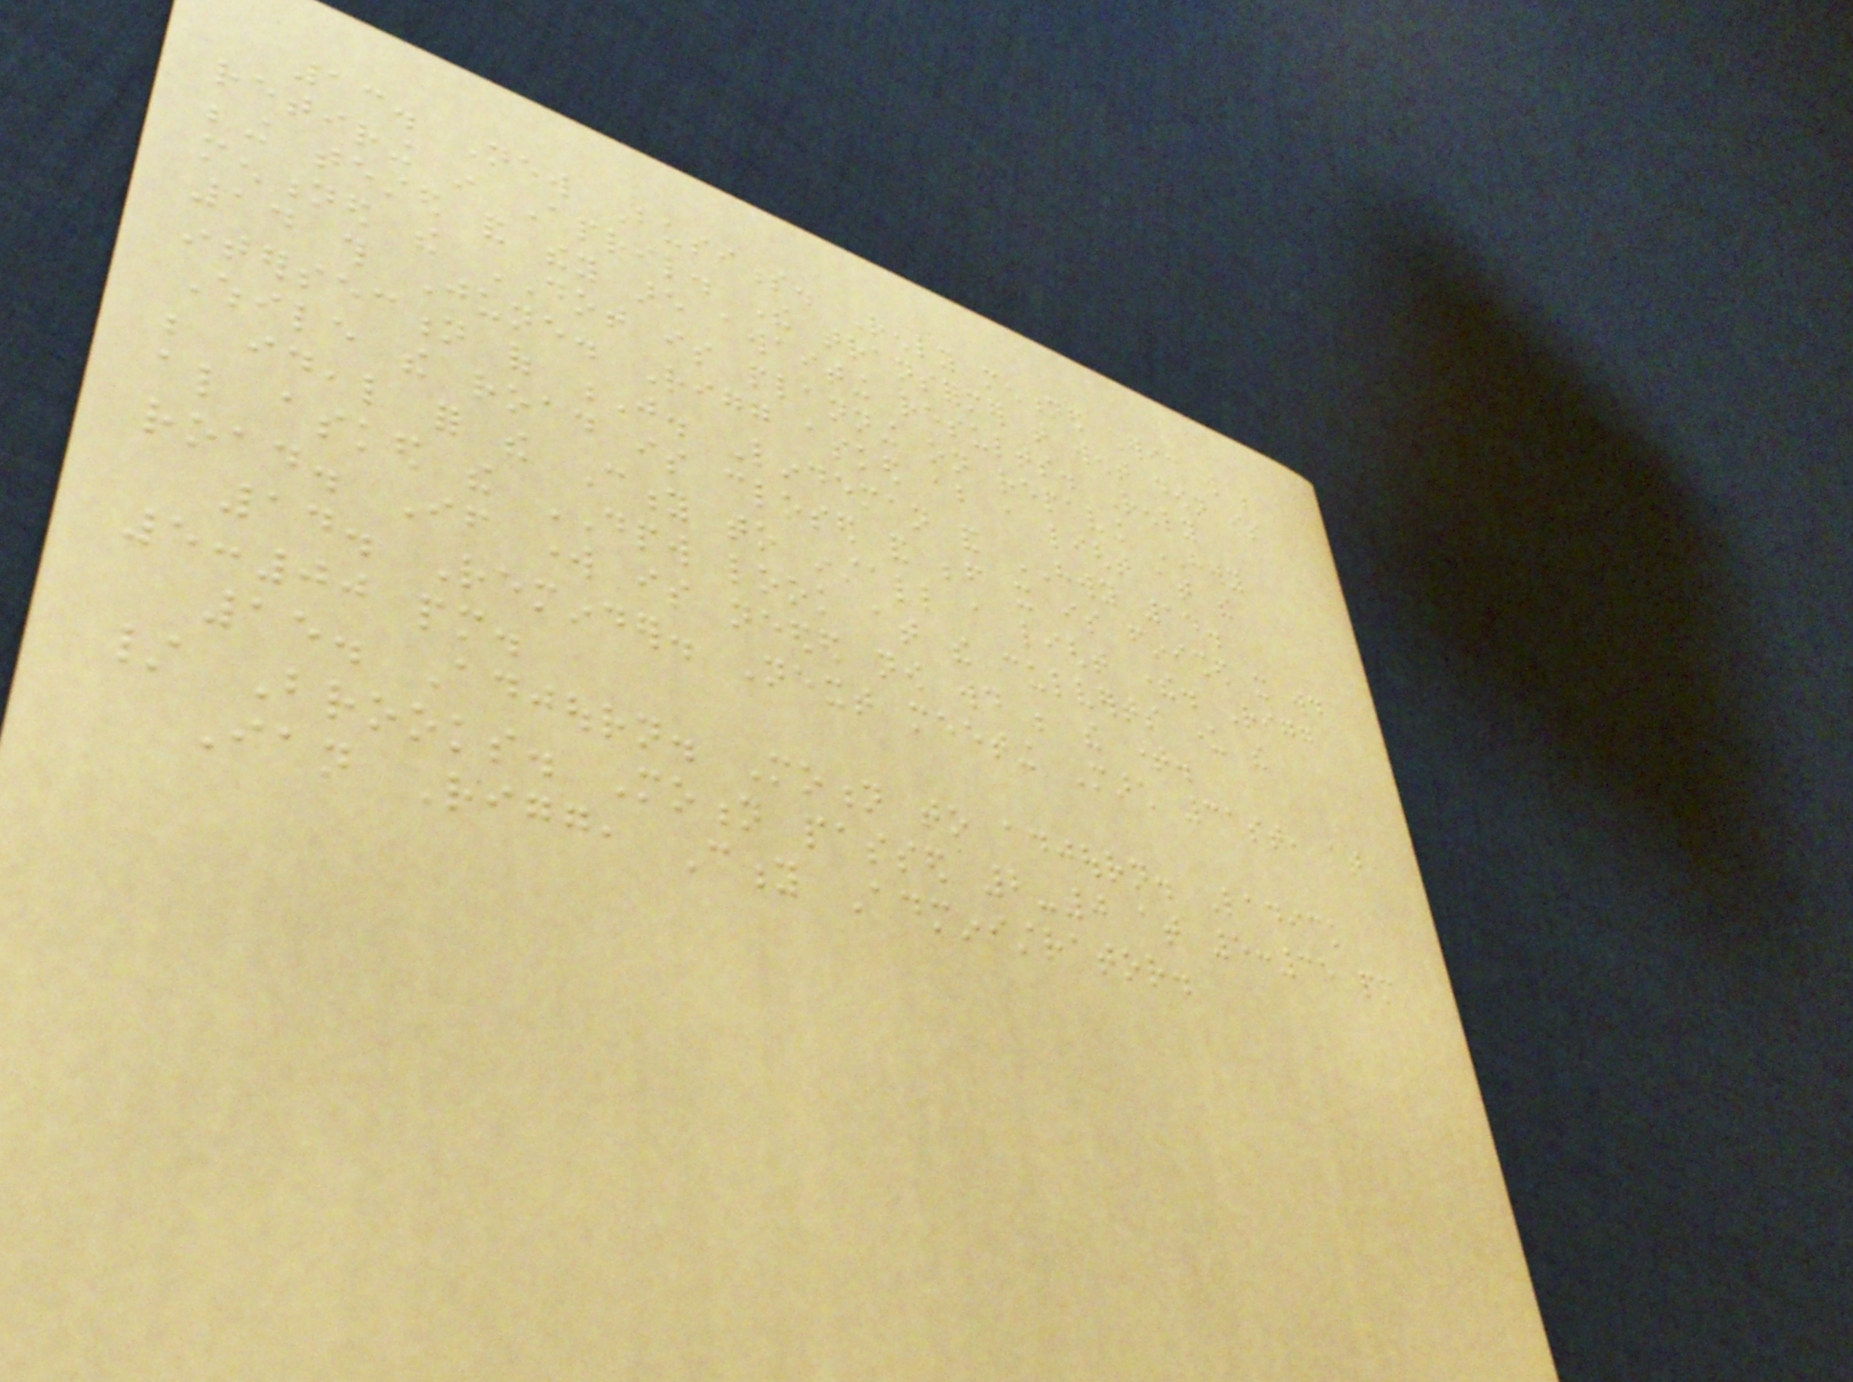13. New Business. Renly mentioned Eric will be
retiring in April. The transformer that went down is
being tested and they are awaiting results. Renly
mentioned the DOT is planning on repaving HWY
14 this June. Rigg asked about a light at the
intersection of J. Lindeman and HWY 14.
While the road is closed and before it is finished it would
be ideal for the City to install a light there. Rigg
also asked the DPW look at the culverts under the
road. If work is needed now would be the time.
14. Reminder. Next meeting March 31st, at
5:00 pm.
15. Adjourn. Motion to adjourn. Ladick
/ Brooks. Motion passed 2-0 at 5:35 pm
Ian Rigg, City Administrator.
